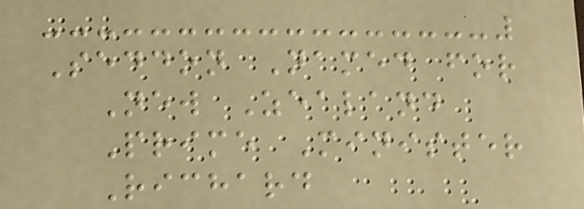Seddon Named for
New Zealand
Prime Minister
Richard
